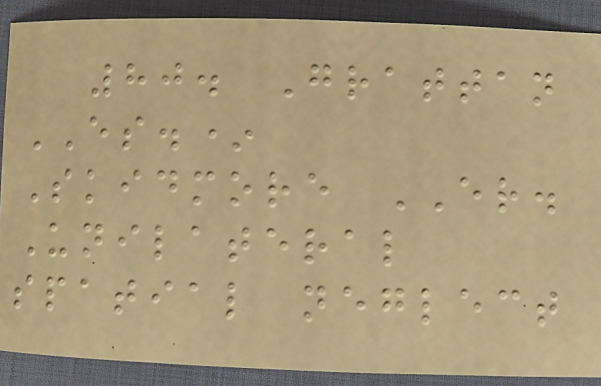80. Grattan
ES.*
Skidmore ER.
Unilateral
spatial neglect
